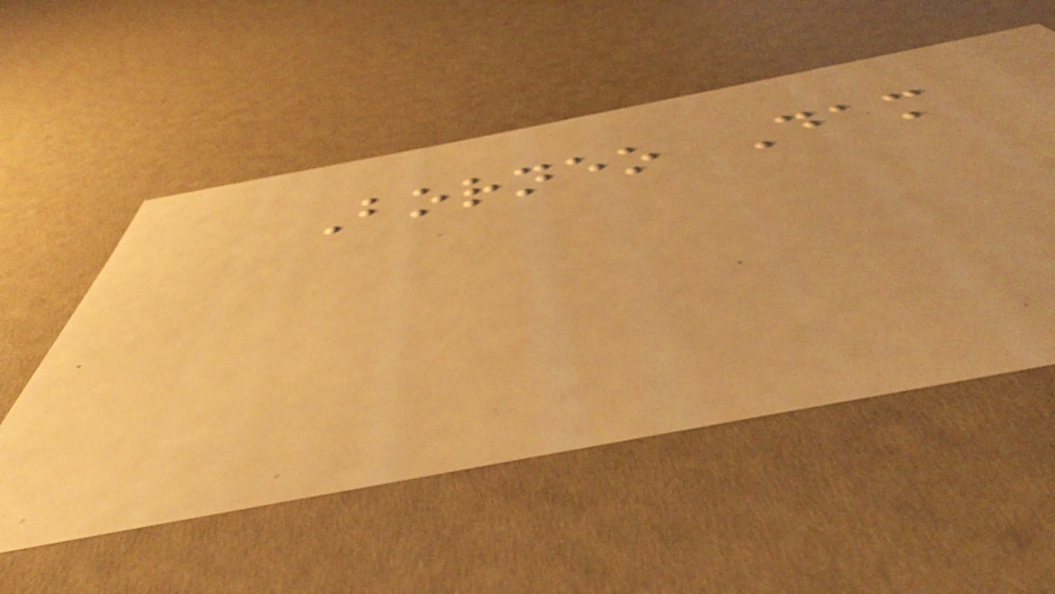Borneo Dam
